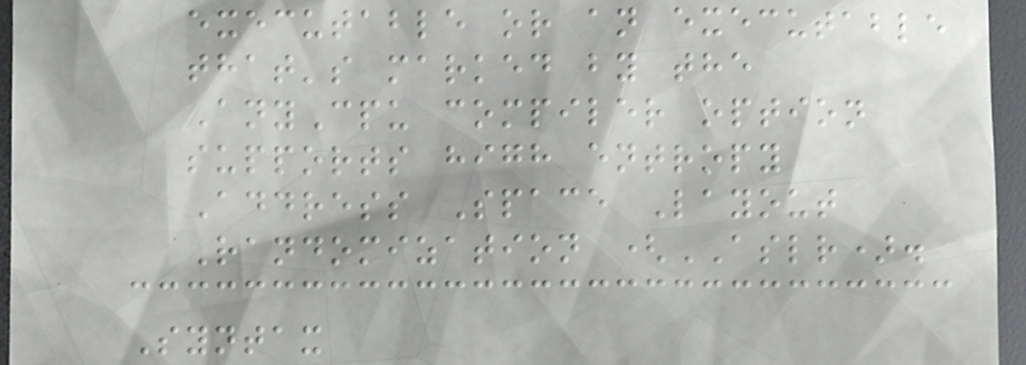executable or an executable
that's marked by the
AnyCpu compiler option
supports high entropy
Address Space Layout
Randomization (ASLR).
Syntax
